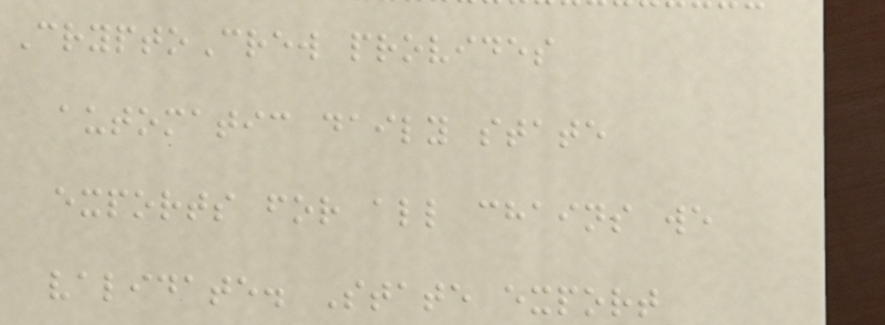CryptoCrew provides
automatic daily state
exports for all chains we
validate. State export
